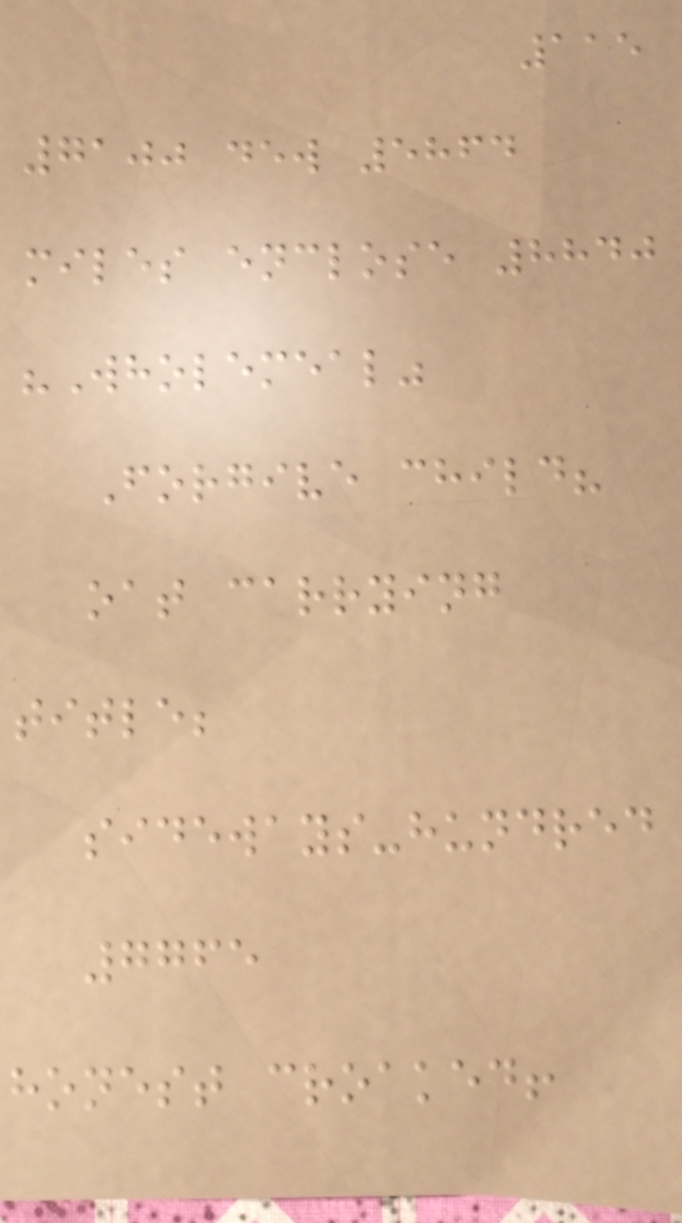115
7100 dew 5864
miles enclose 8840
"Wholemeal"
Forgive child?
oat carrying
title;
sideways-hundred
7765
honest croaked!
